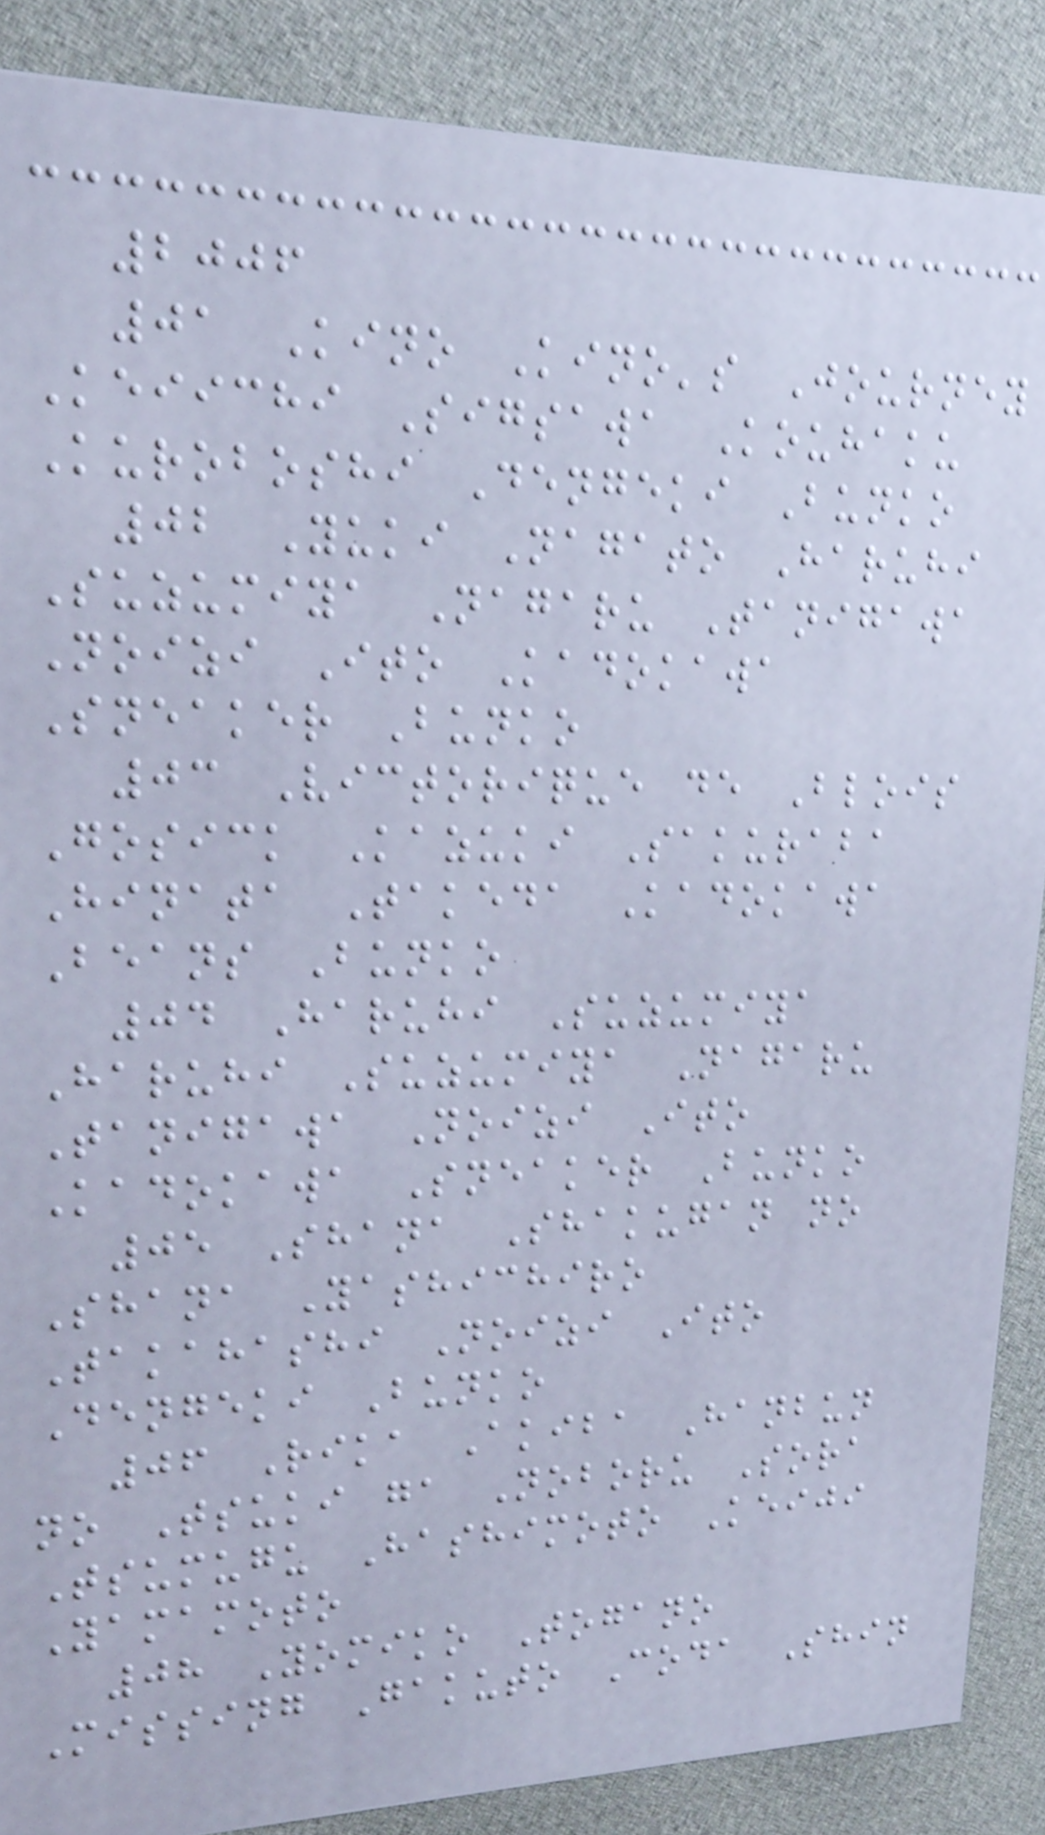2006
01 Kino Kino's Journey
Keiichi Sigsawa Kouhaku
Kuroboshi Dengeki Bunko
02 Yuki Nagato Haruhi
Suzumiya Nagaru Tanigawa
Noizi Ito Kadokawa
Sneaker Bunko
03 Victorique de Blois
Gosick Kazuki Sakuraba
Hinata Takeda Kadokawa
Beans Bunko
04 Haruhi Suzumiya
Haruhi Suzumiya Nagaru
Tanigawa Noizi Ito
Kadokawa Sneaker Bunko
05 Shana Shakugan no
Shana Yashichiro
Takahashi Noizi Ito
Dengeki Bunko
06 Rika Akiba Hanbun
no Tsuki ga Noboru Sora
Tsumugu Hashimoto Keiji
Yamamoto
08 Yomiko Togano
Missing Gakuto Coda Shin
